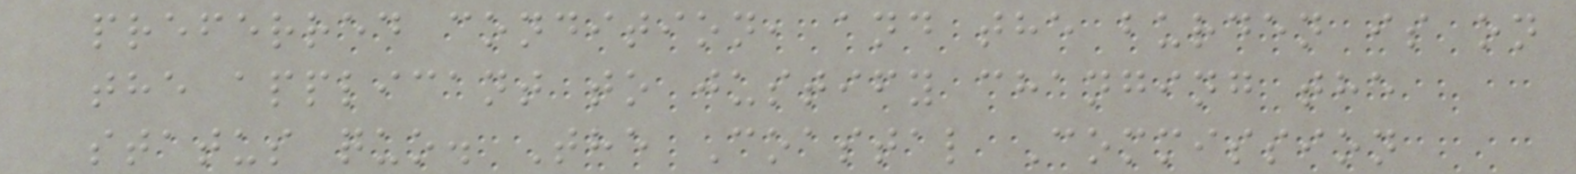preferred condition, and the burden is on
the applicant to justify changing the
status quo. The Coastal Commission
